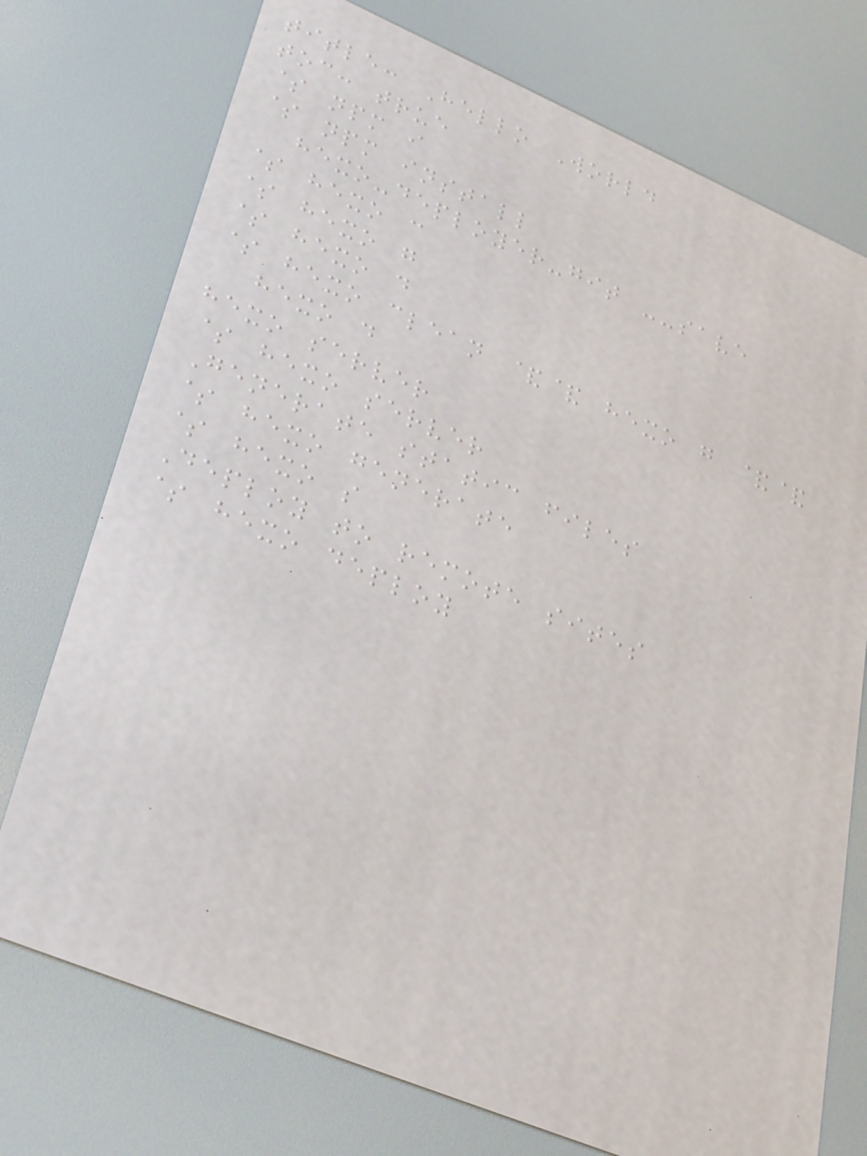title: Hello World
toc: true
$ npm i
$ npm install
hexo-deployer-git --save
$ hexo c
$ hexo g
$ hexo d
$ hexo clean && hexo g &&
hexo d
hexo server
$ hexo server
Generate static files
$ hexo generate
$ hexo s
Deploy to remote sites
$ hexo deploy
